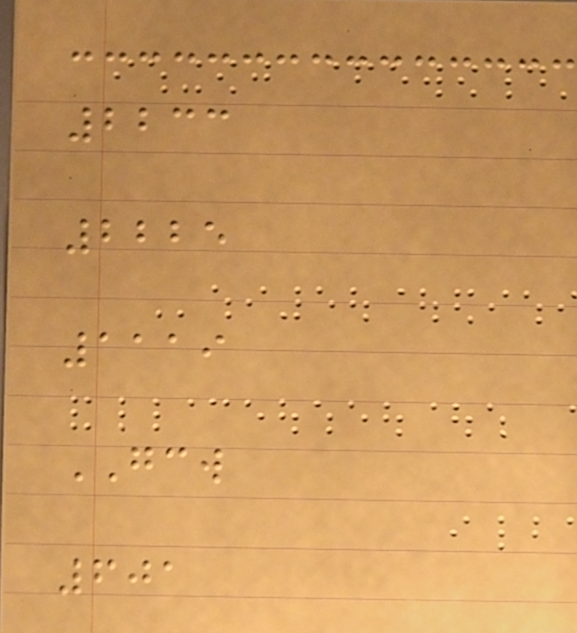2233
2225
1119
GCW
601
